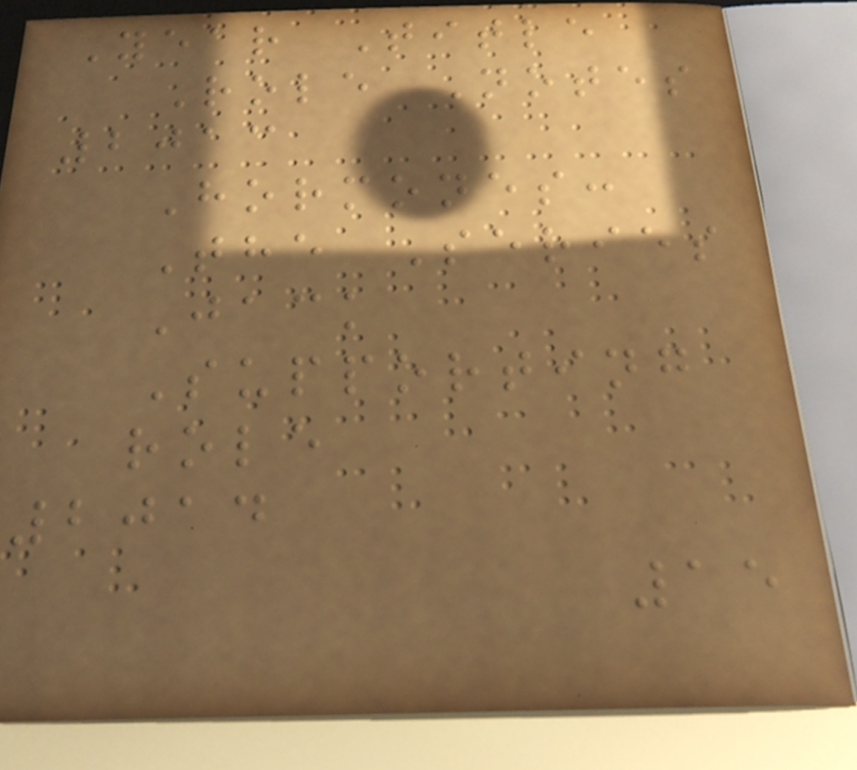Year Title
Role Notes
2013
Hormones:
The Series
Jack
Supporting
role
2014
15
